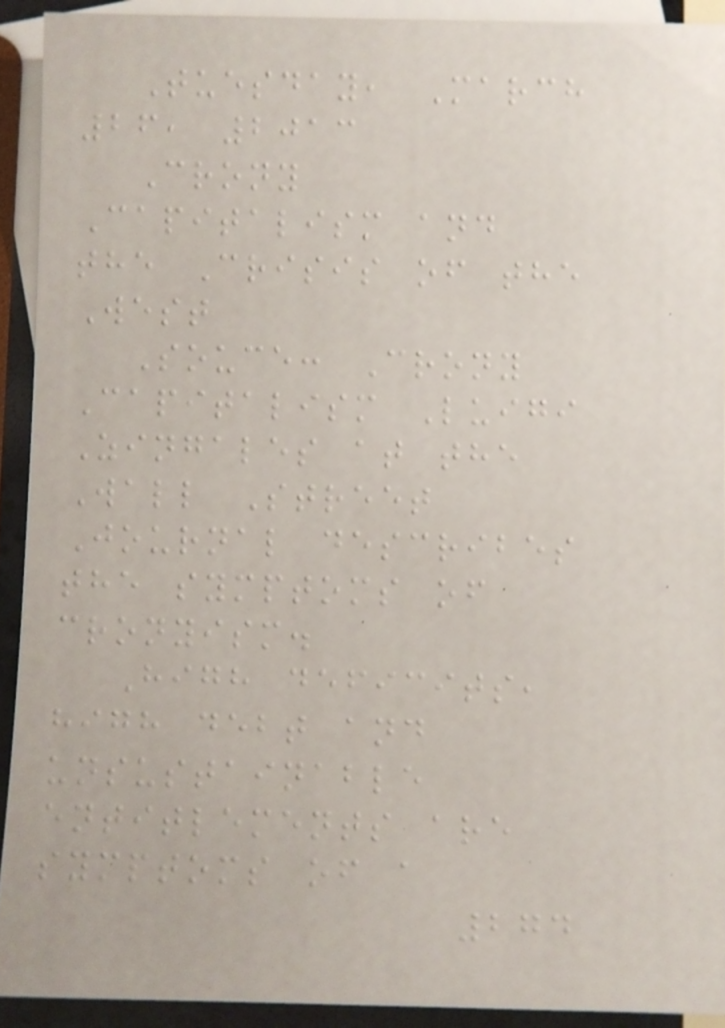Tuesday, March
26, 2013
Crony
Capitalism and
the Crisis of the
West
Souce: Crony
Capitalism Luigi
Zingales at the
Wall Street
Journal describes
the symptoms of
cronyism.
High deficits,
high debt and
unsustainable
entitlements are
symptoms of a
274
